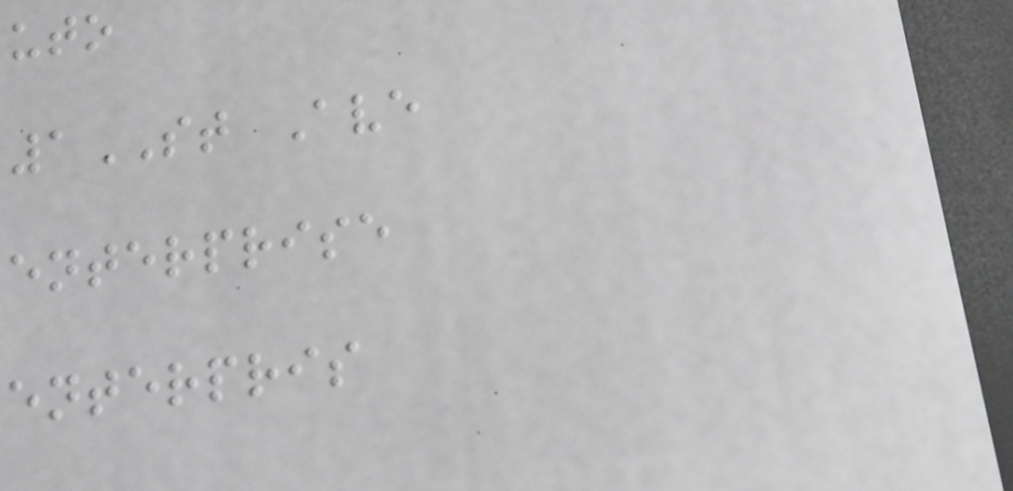uto
1ST Ave
enterprise
enterpris
